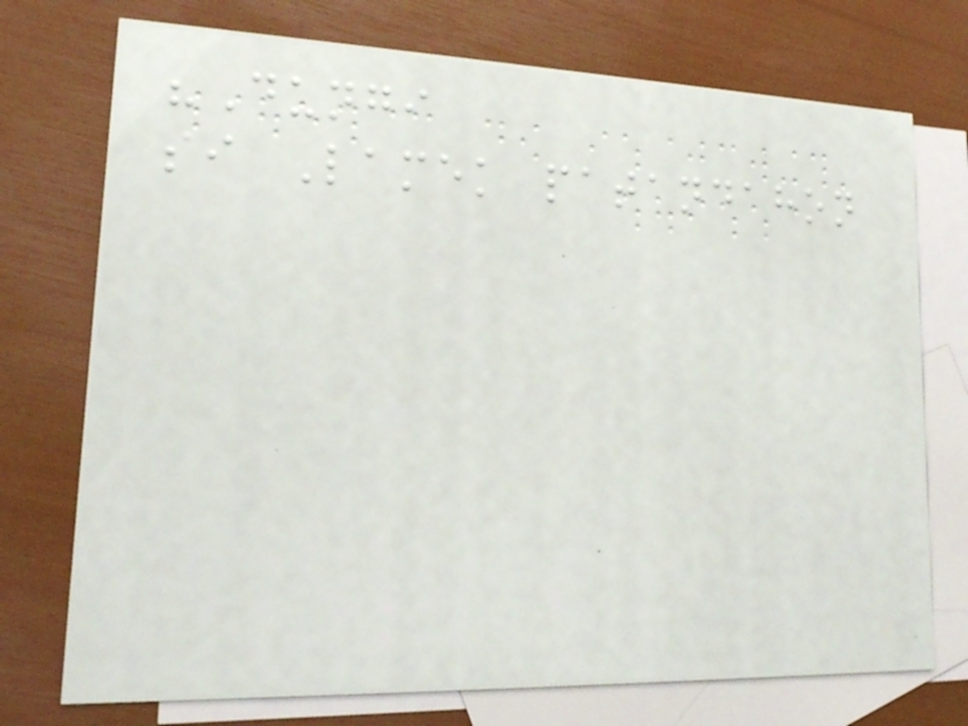"Dungi
si Lamek patandahon
